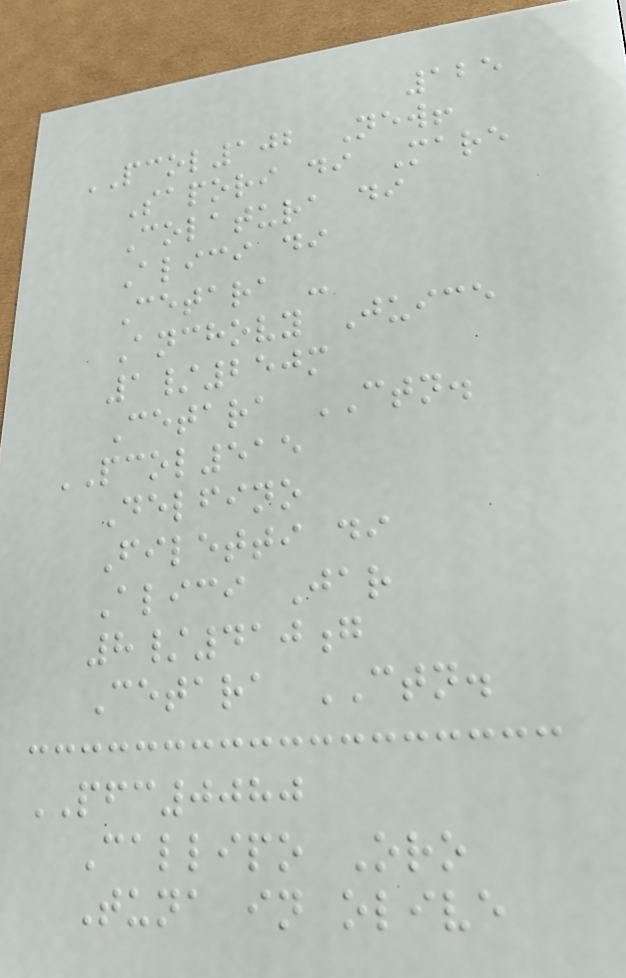125
PCOL102 New!
Sapori di Mare
Colatura di
Alici di
Cetara -
Anchovy Juice
1/250m
Cetara CTN.
PCOL515
Delfino
Filetti di
Alici Jar
8/410g
Cetara CTN.
PFC0080
Callipo Oro
Tuna in olive
